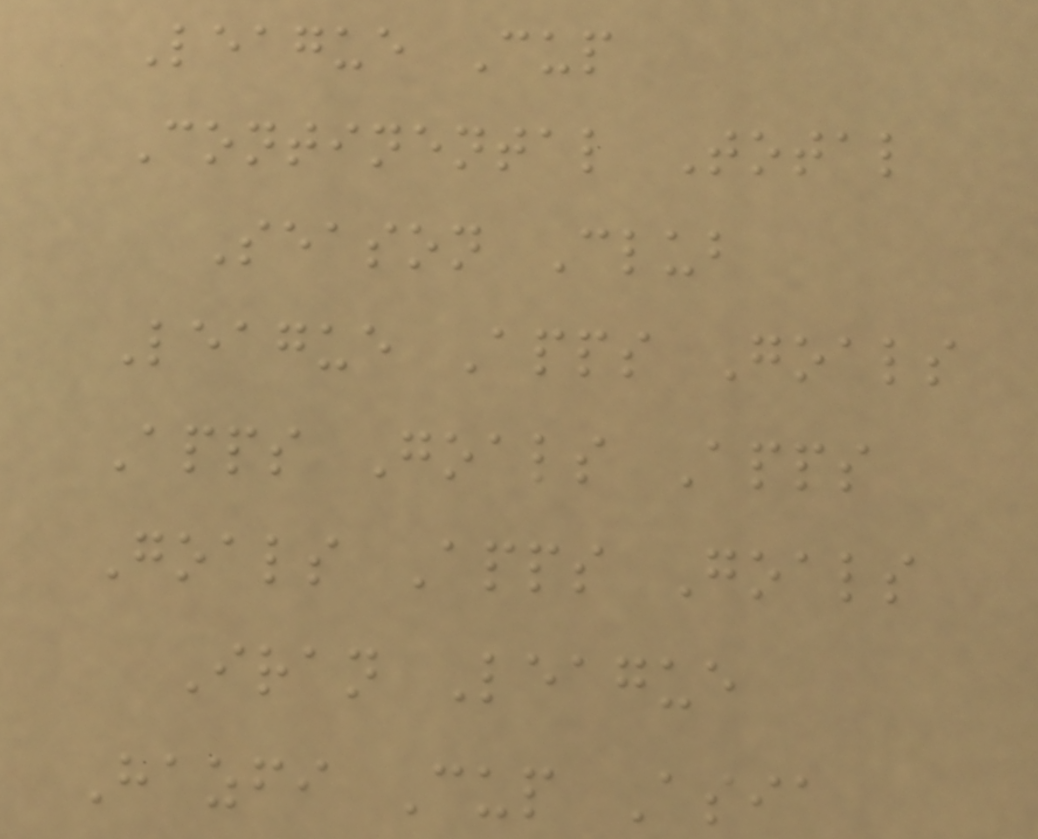League Cup
Continental Total
Season Club
League Apps Goals
Apps Goals Apps
Goals Apps Goals
Iran League
Hazfi Cup Asia
